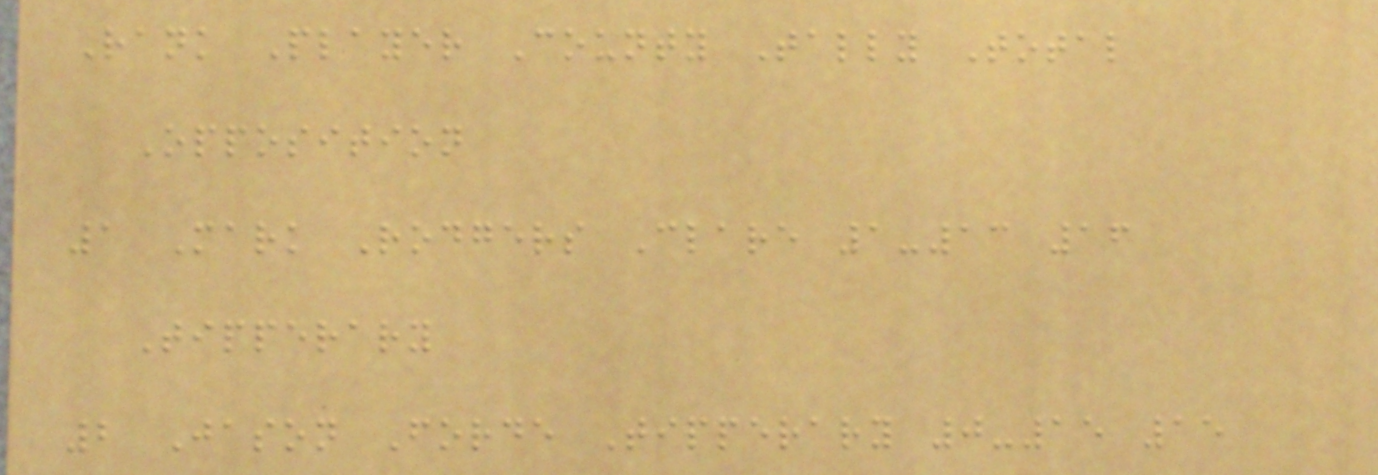Rank Player County Tally Total
Opposition
1 Mark Rodgers Clare 1-13 16
Tipperary
2 Jason Forde Tipperary 0-15 15
